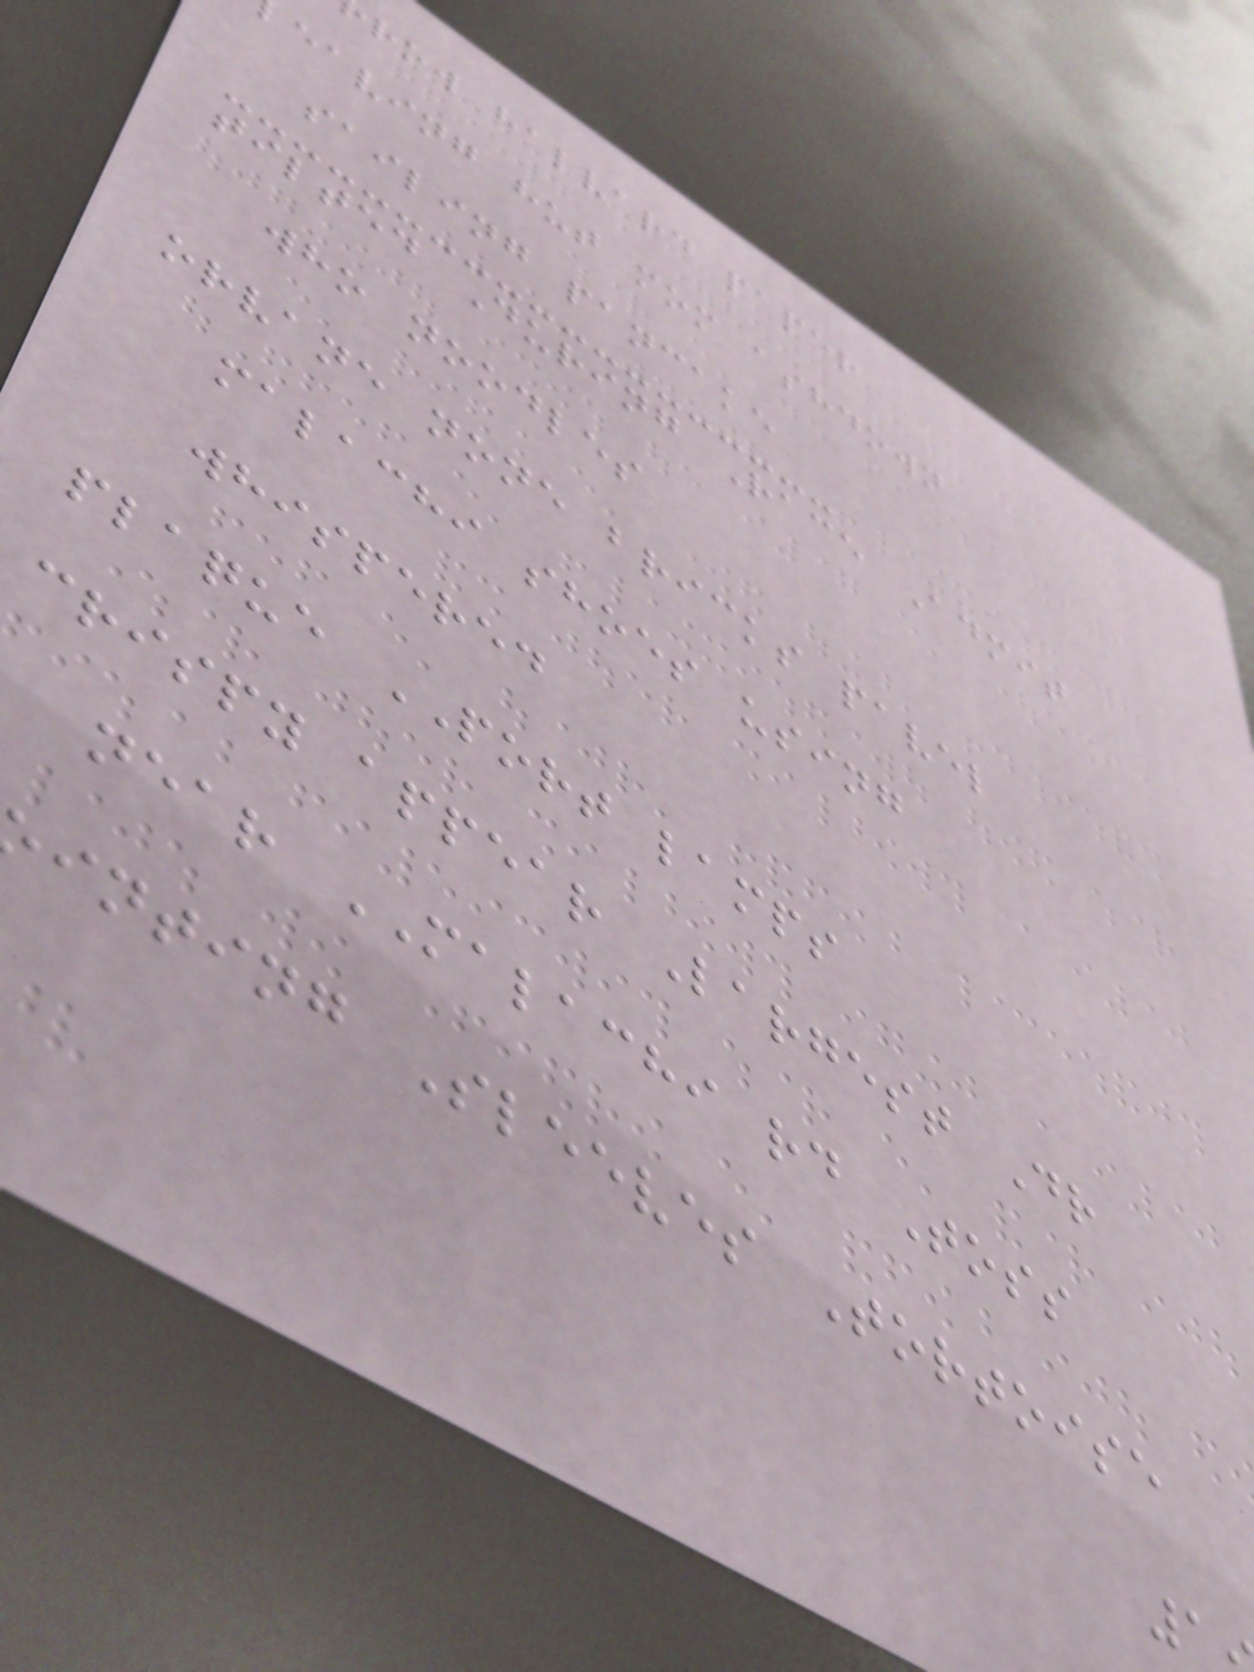row halvard paper
eaving hut mom ashdown
sailing pancake
tilted During Race Admit
who noodles
orvane none bricks pavel
malachi shoes using
whispered
plaque PORT lamps
crispy appear Largest Dr
near MALACHI rd Toss
inting Sleeves Tortoise
